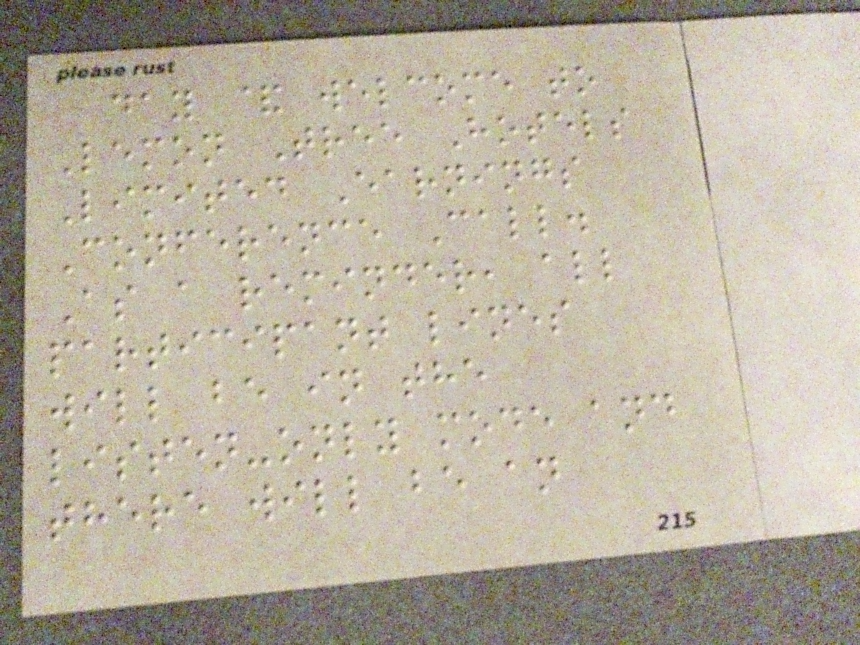day & welcome to
Lemon Tree Hotels
Limited Earnings
Conference Call.
As a reminder, all
participant lines
will be in the
listen-only mode and
there will be an
